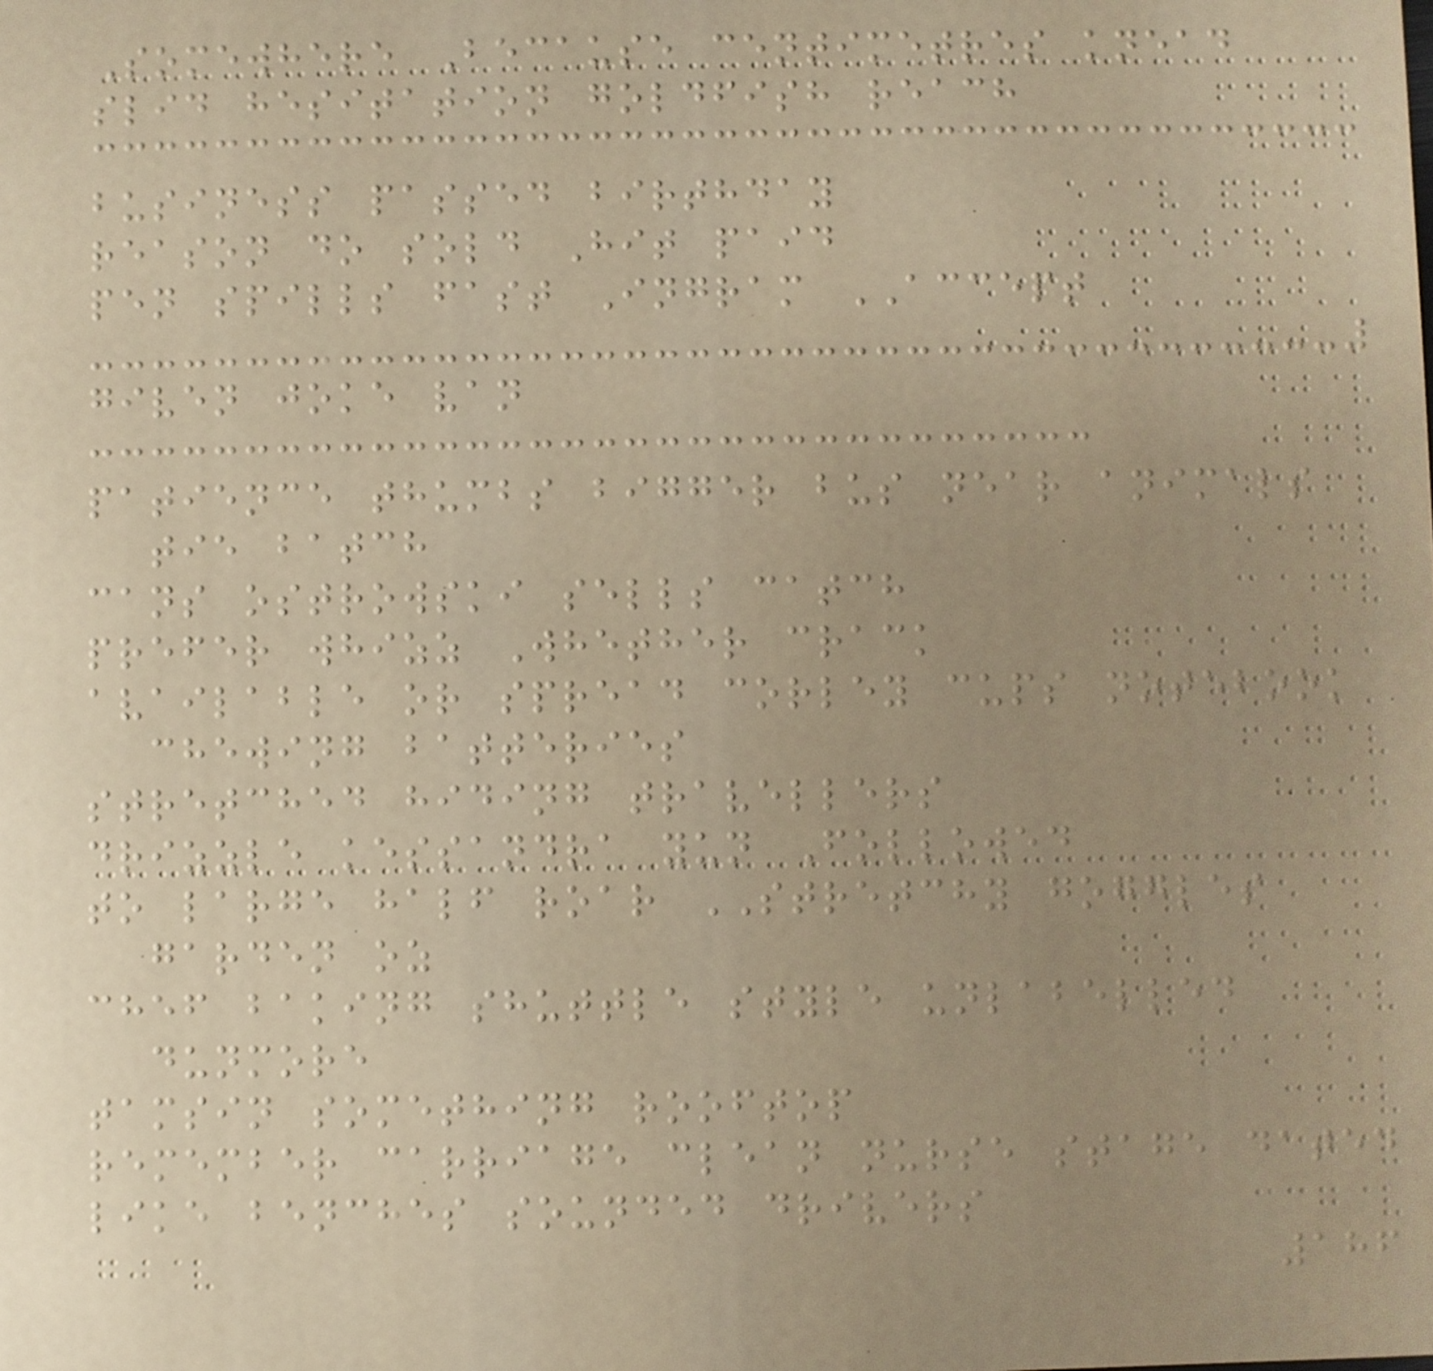Somewhere Because centimetres knead
slid hesitation goldfish reach
business passed birthday
reason do sold Hit paid
pen spills fast Ingram ACCEPT
given joke van
patience thumbs bigger bus near animals
tie batch
cans ostrowski sells catch
prefer whizz Whether crack
available or spread corley cups notebook
chewing batteries
stretched hiding travellers
drizzle kessandra yun Followed
to large half roar STRETCHY goggles
garden oz
chef baking shuttle style unlabelled
dunmore
tamsin something rooftop
remember carriage clean nurse stage dated
like benches sounded drivers
186
